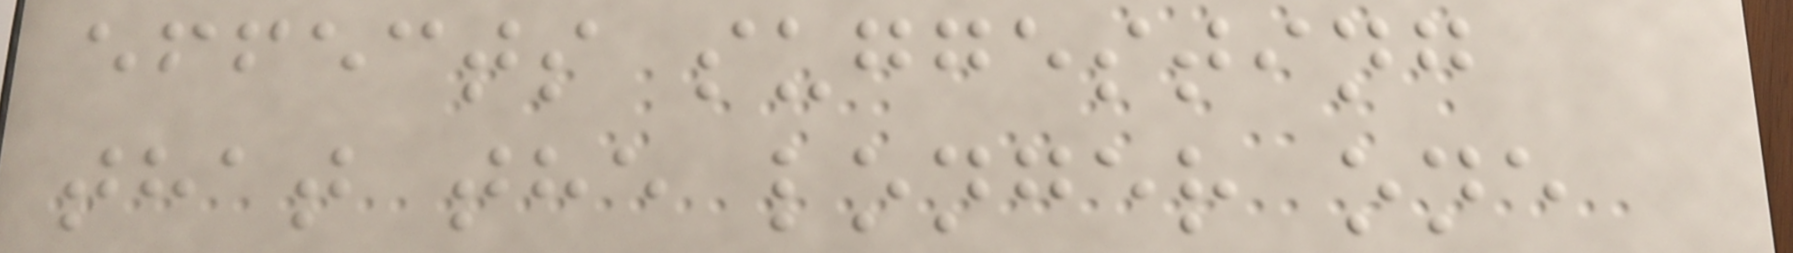effects suggesting
that the longer one
